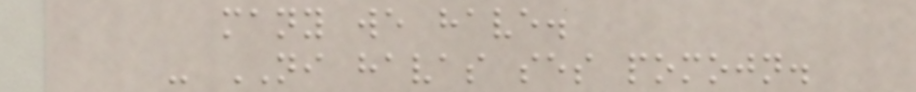many we have.
- NI havas ses pomojn.
